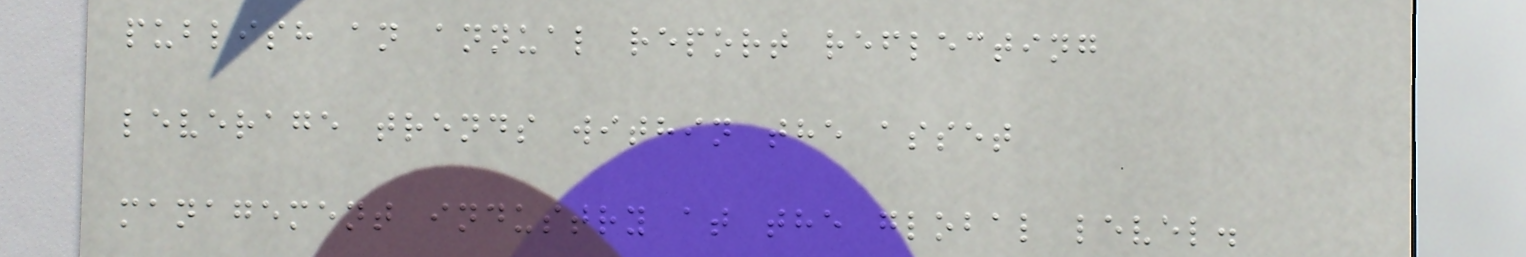publish an annual report reflecting
leverage trends within the asset
management industry at the global level.
